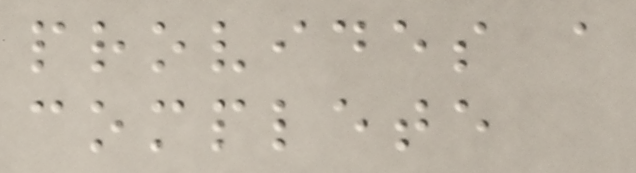provides a
complete
